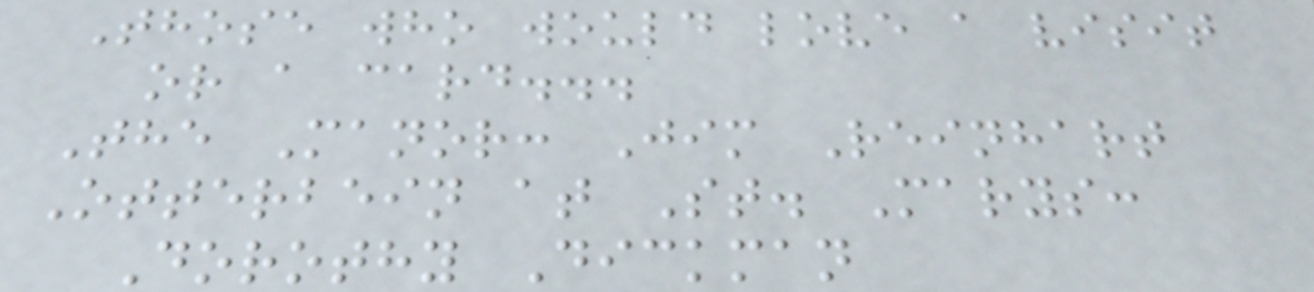Those who would love a visit
or a card...
The Manor: Jim Reinhart
Otterbein at St. Marys:
Dorothy Dickman
